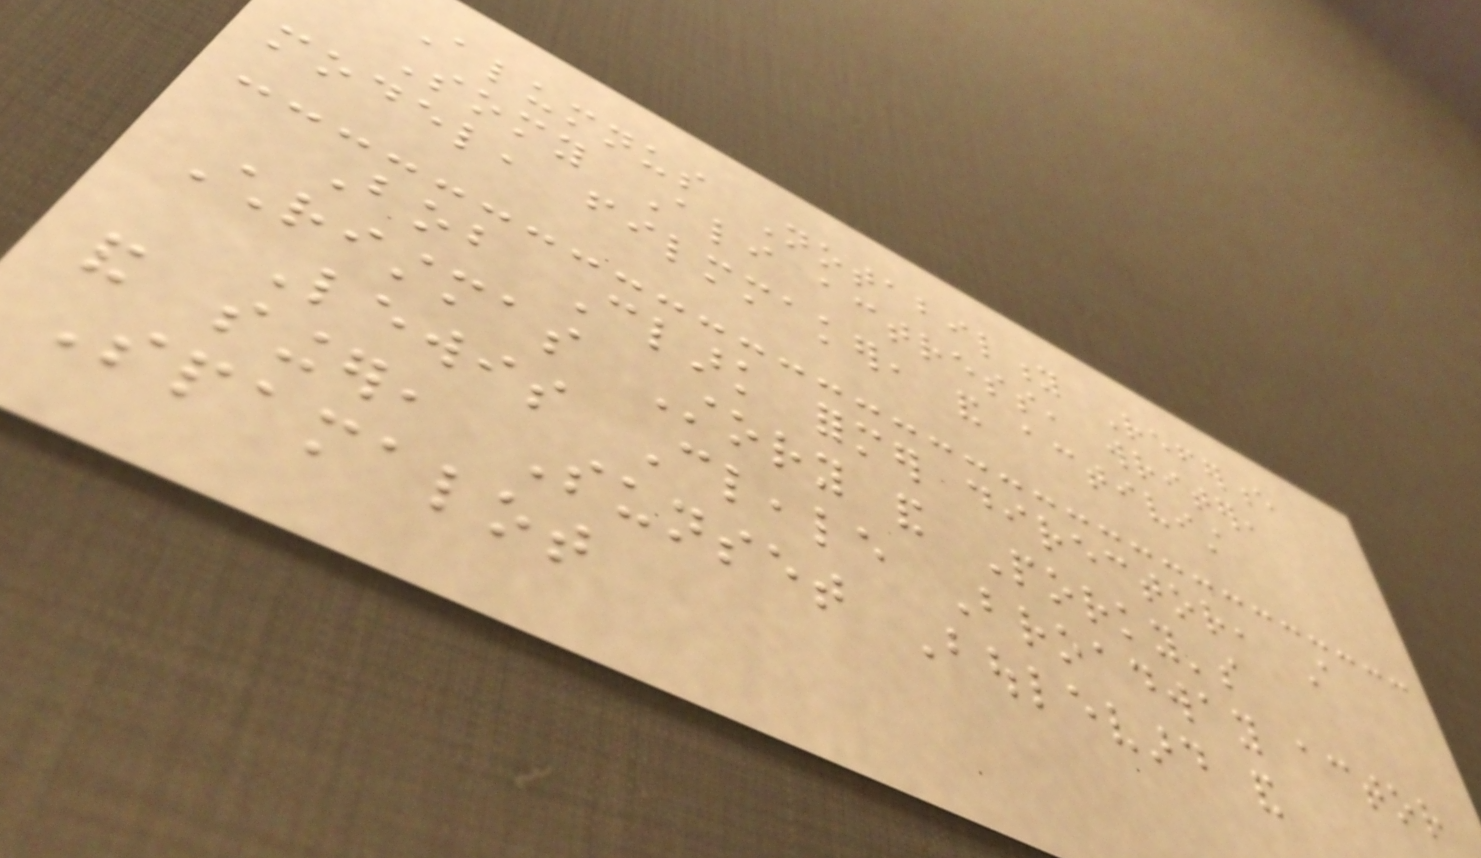Alumnus Notability Reference
Somy Ali actress, writer,
model, filmmaker, and activist
Bob Clark former director, A
Christmas Story and Porky's
Lewis Cleale Broadway actor
and singer, Sunset Boulevard and
Spamalot
